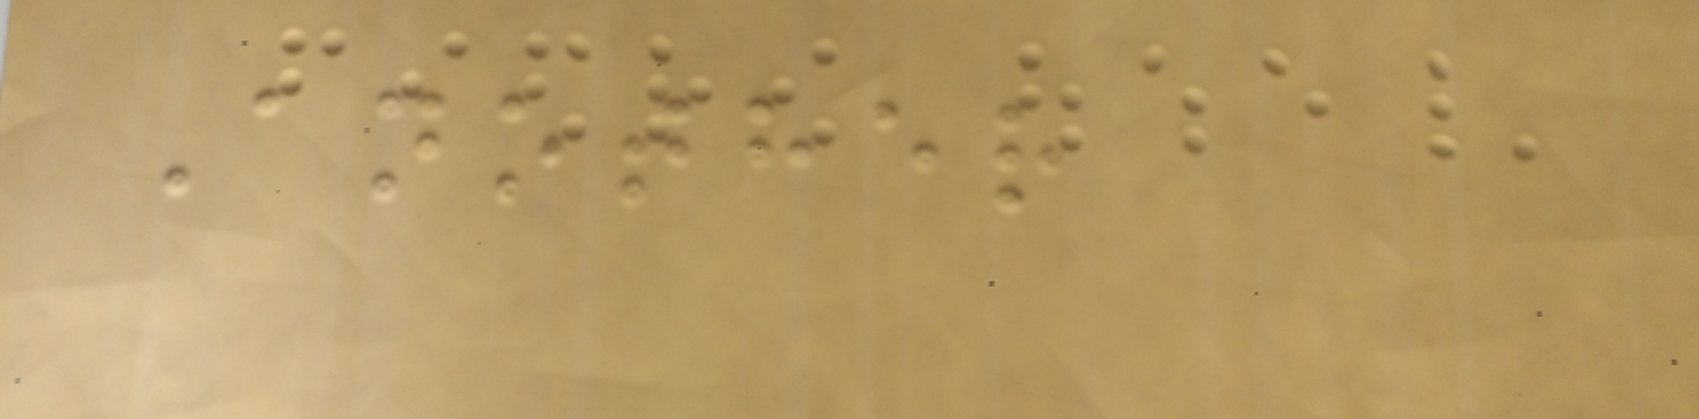Another
